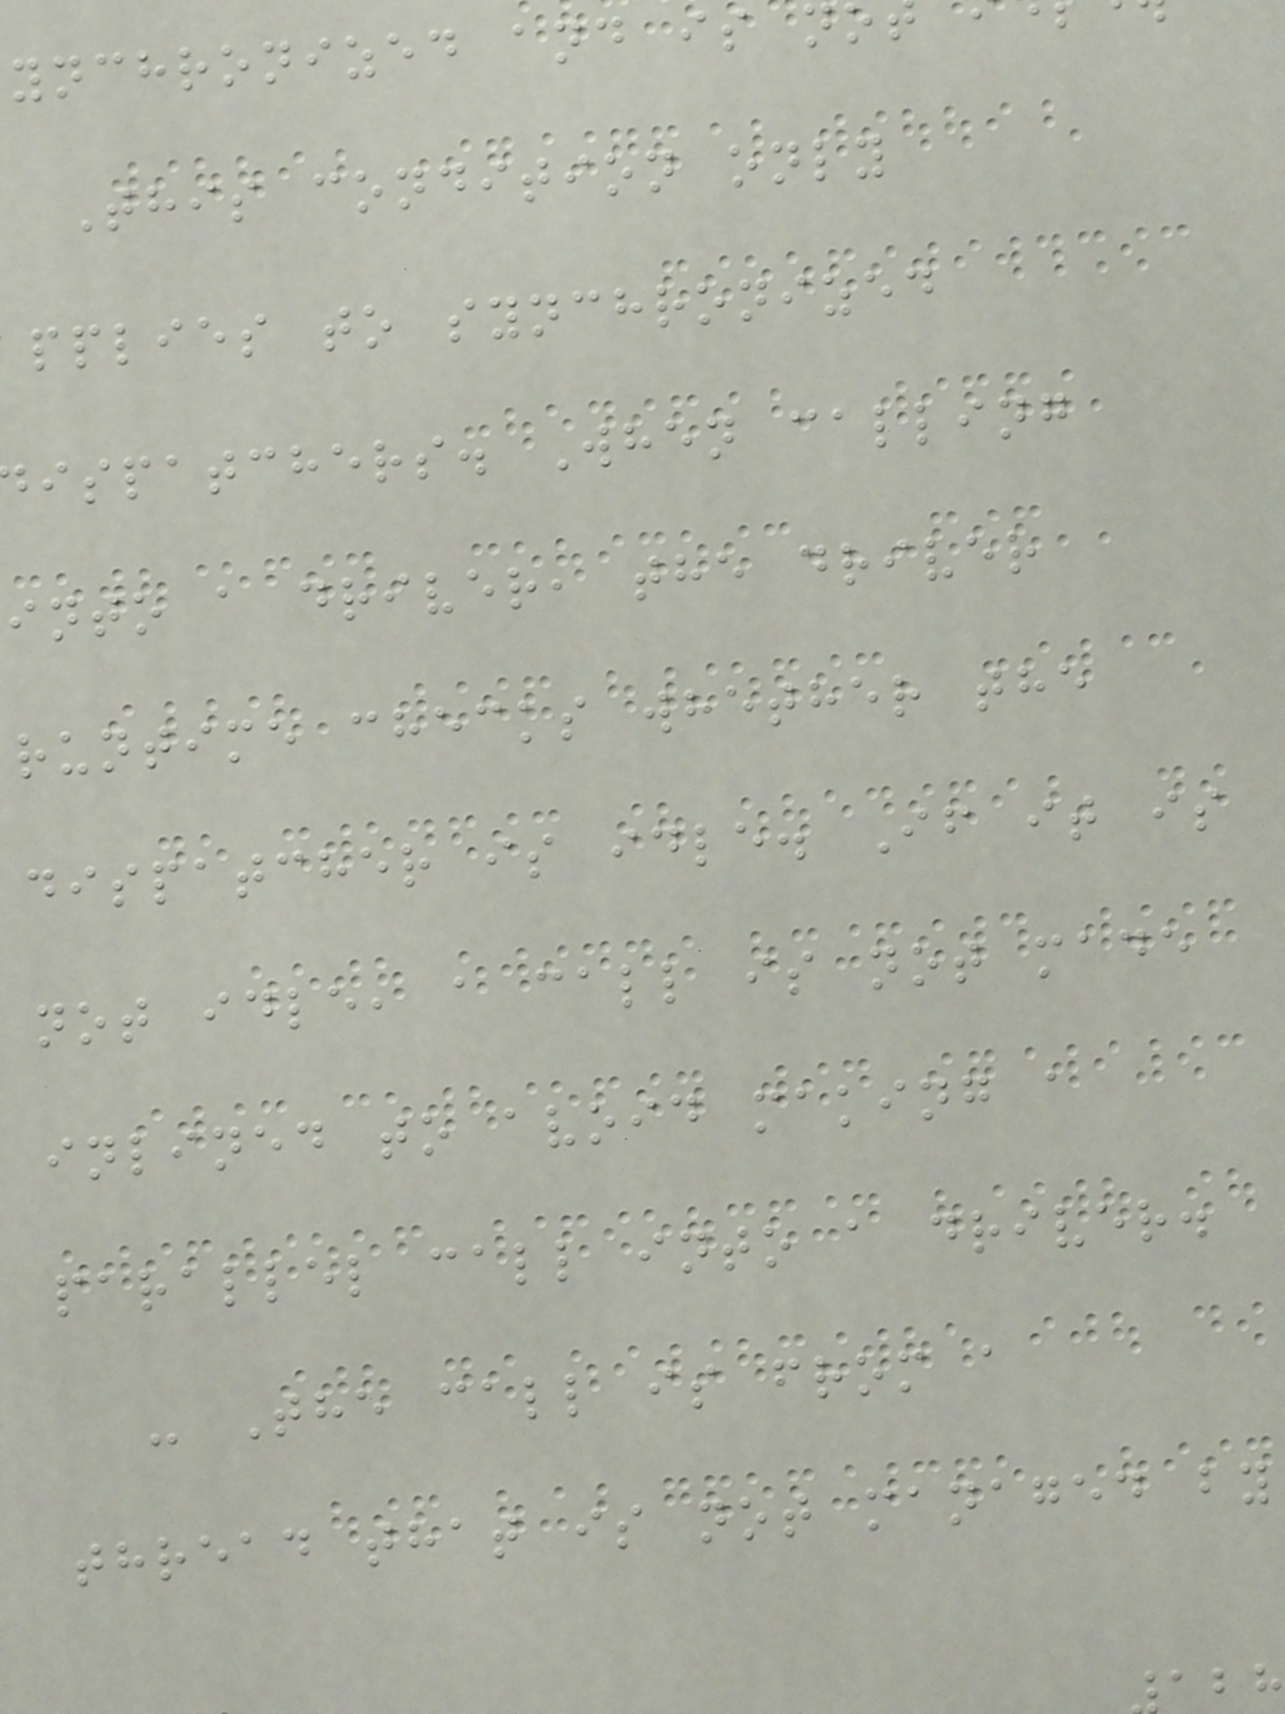ynchronized and is n
This condition only
pplies to synchronized
ispatchers. When calling
into a driver, the driver
runtime checks whether the
dispatcher is idle. If it is
not idle, a call is not made
inlined to avoid making a
parallel call into a driver.
- The call is from a
thread that is not managed by
